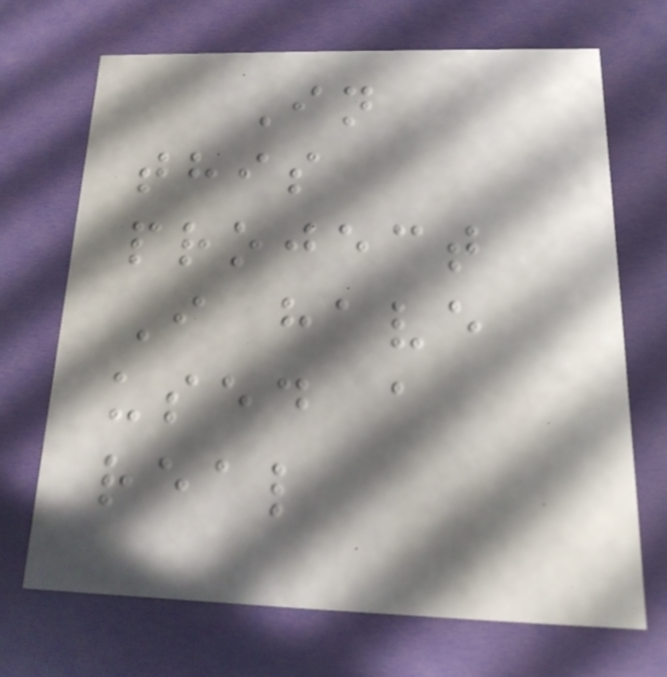In
this
project
I have
used a
real
